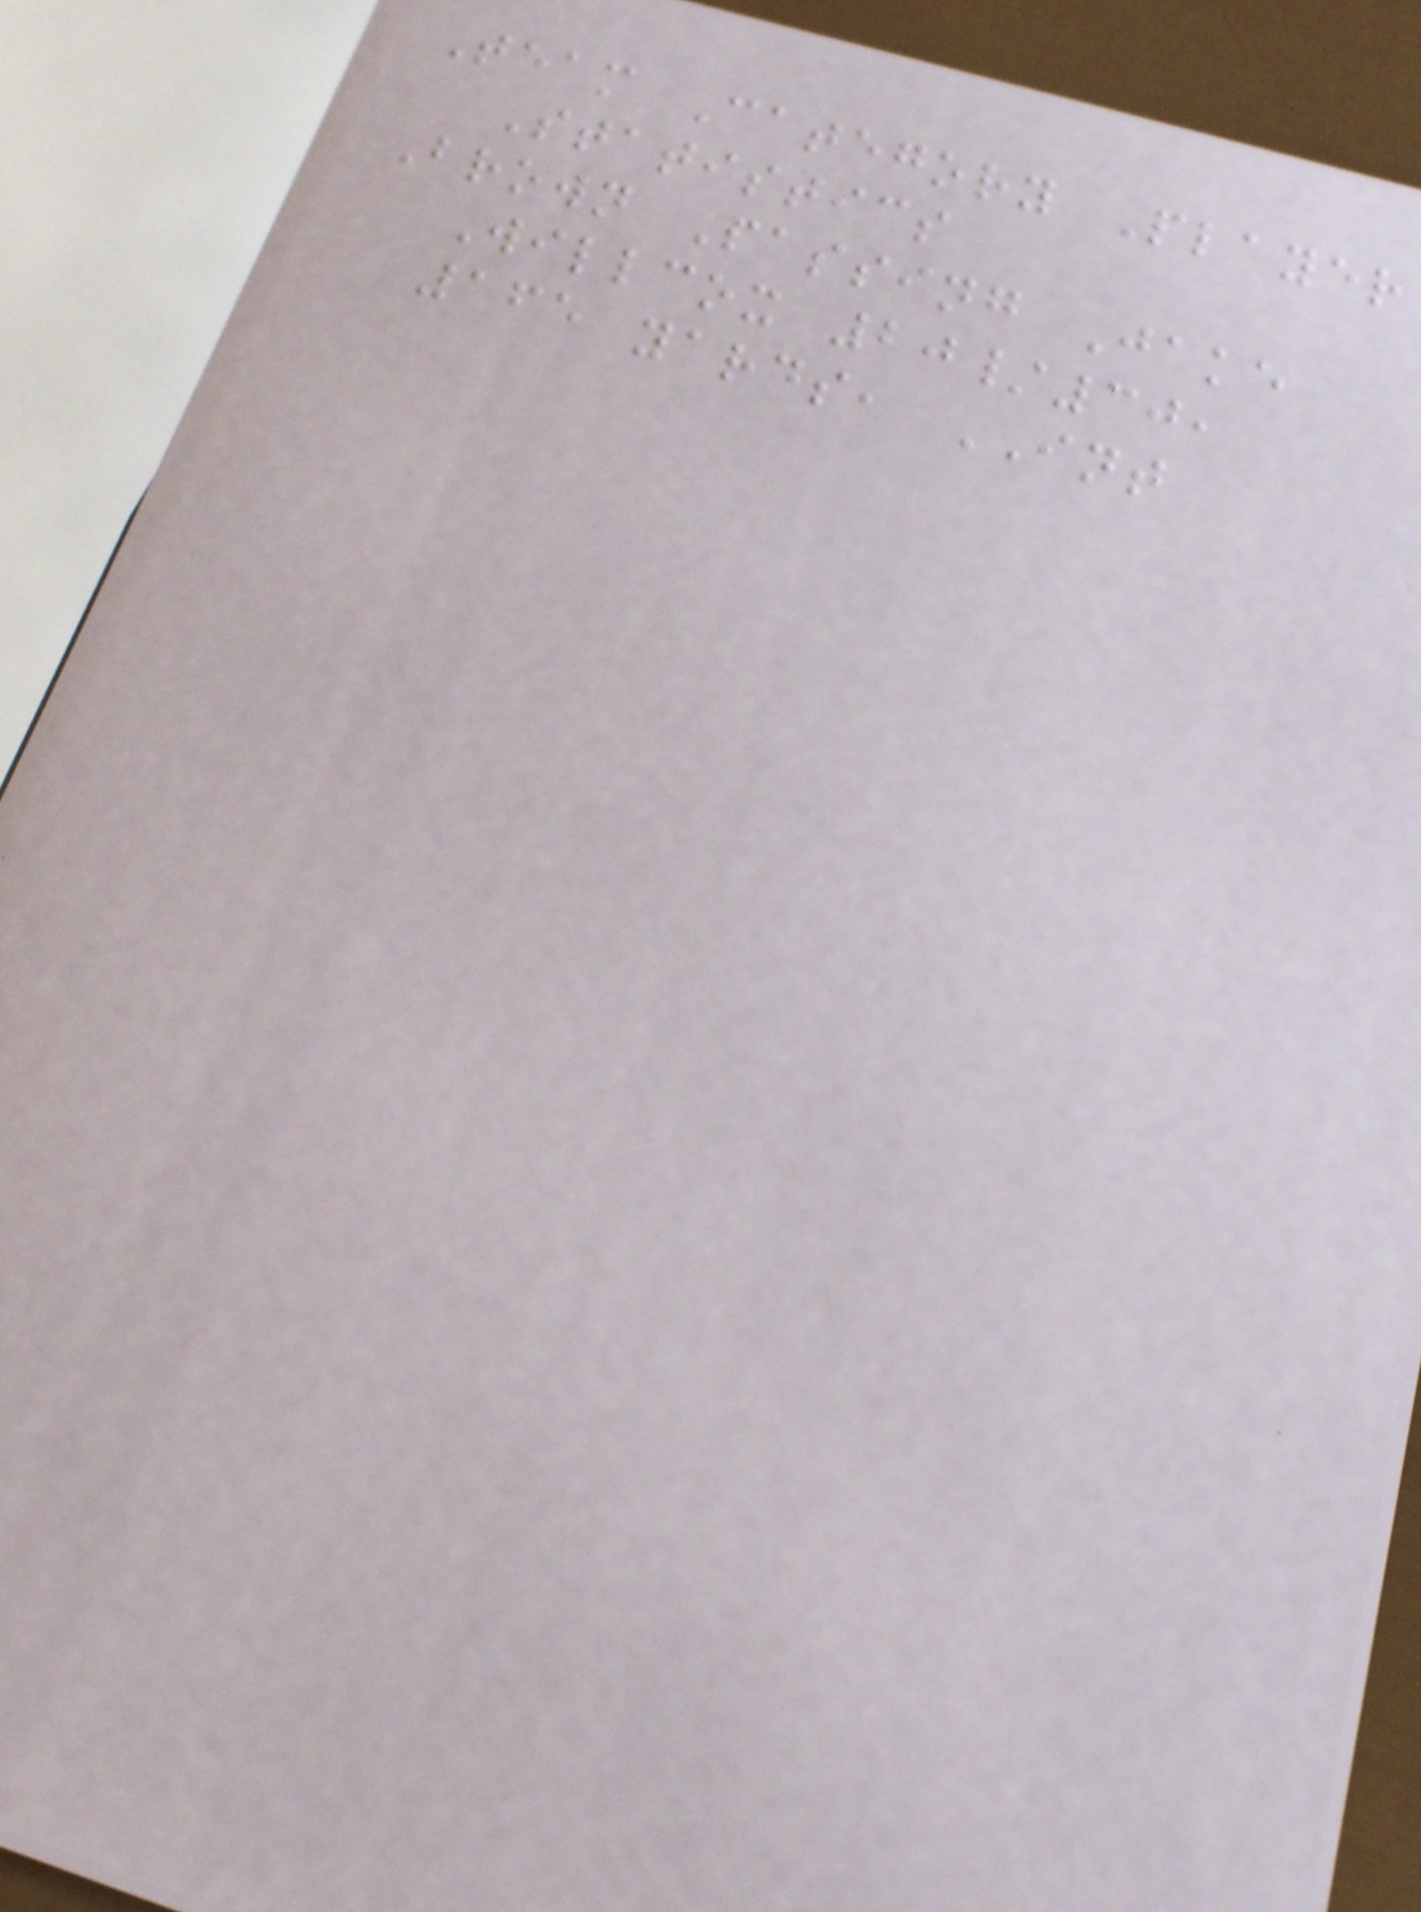Team Category Player
Statistics
Brown Passing Jake
Willcox 20/30,
165 yards, INT
